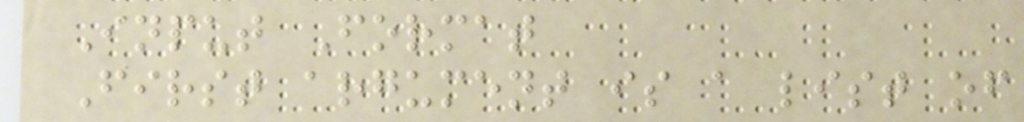Input Format
First argument is a list of
